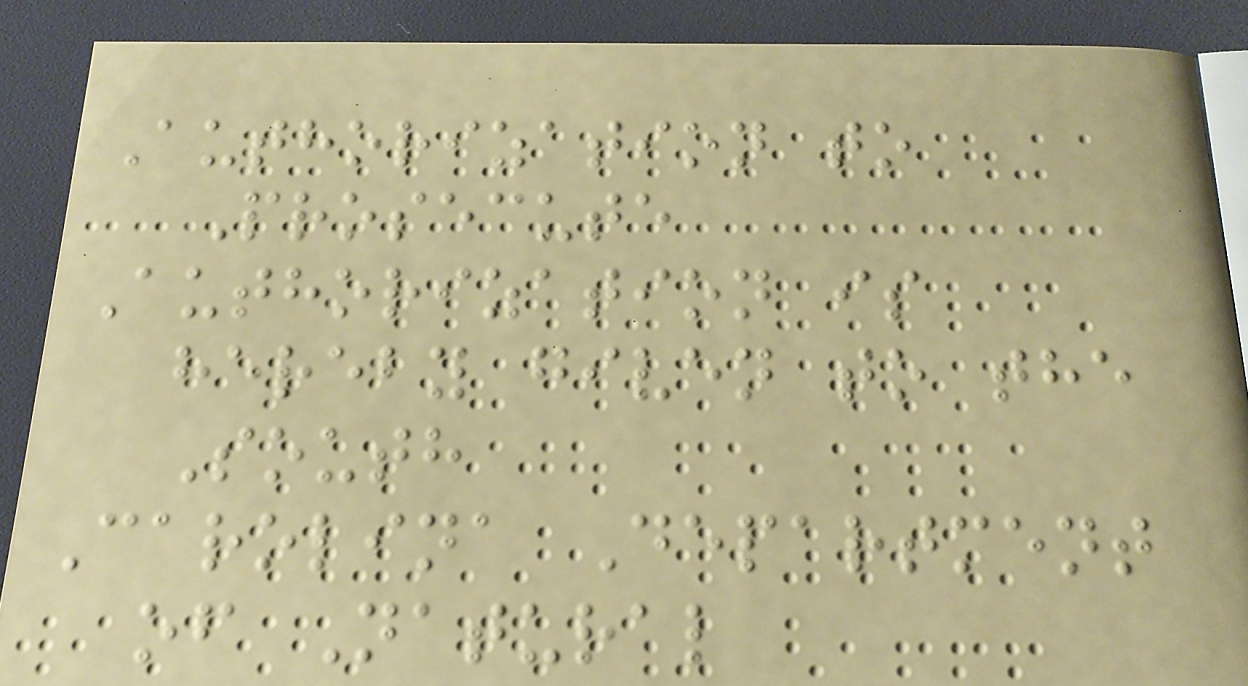Authorization to
Prosecute
Authorization is
hereby given to the
South
Carolina Department
of Natural
